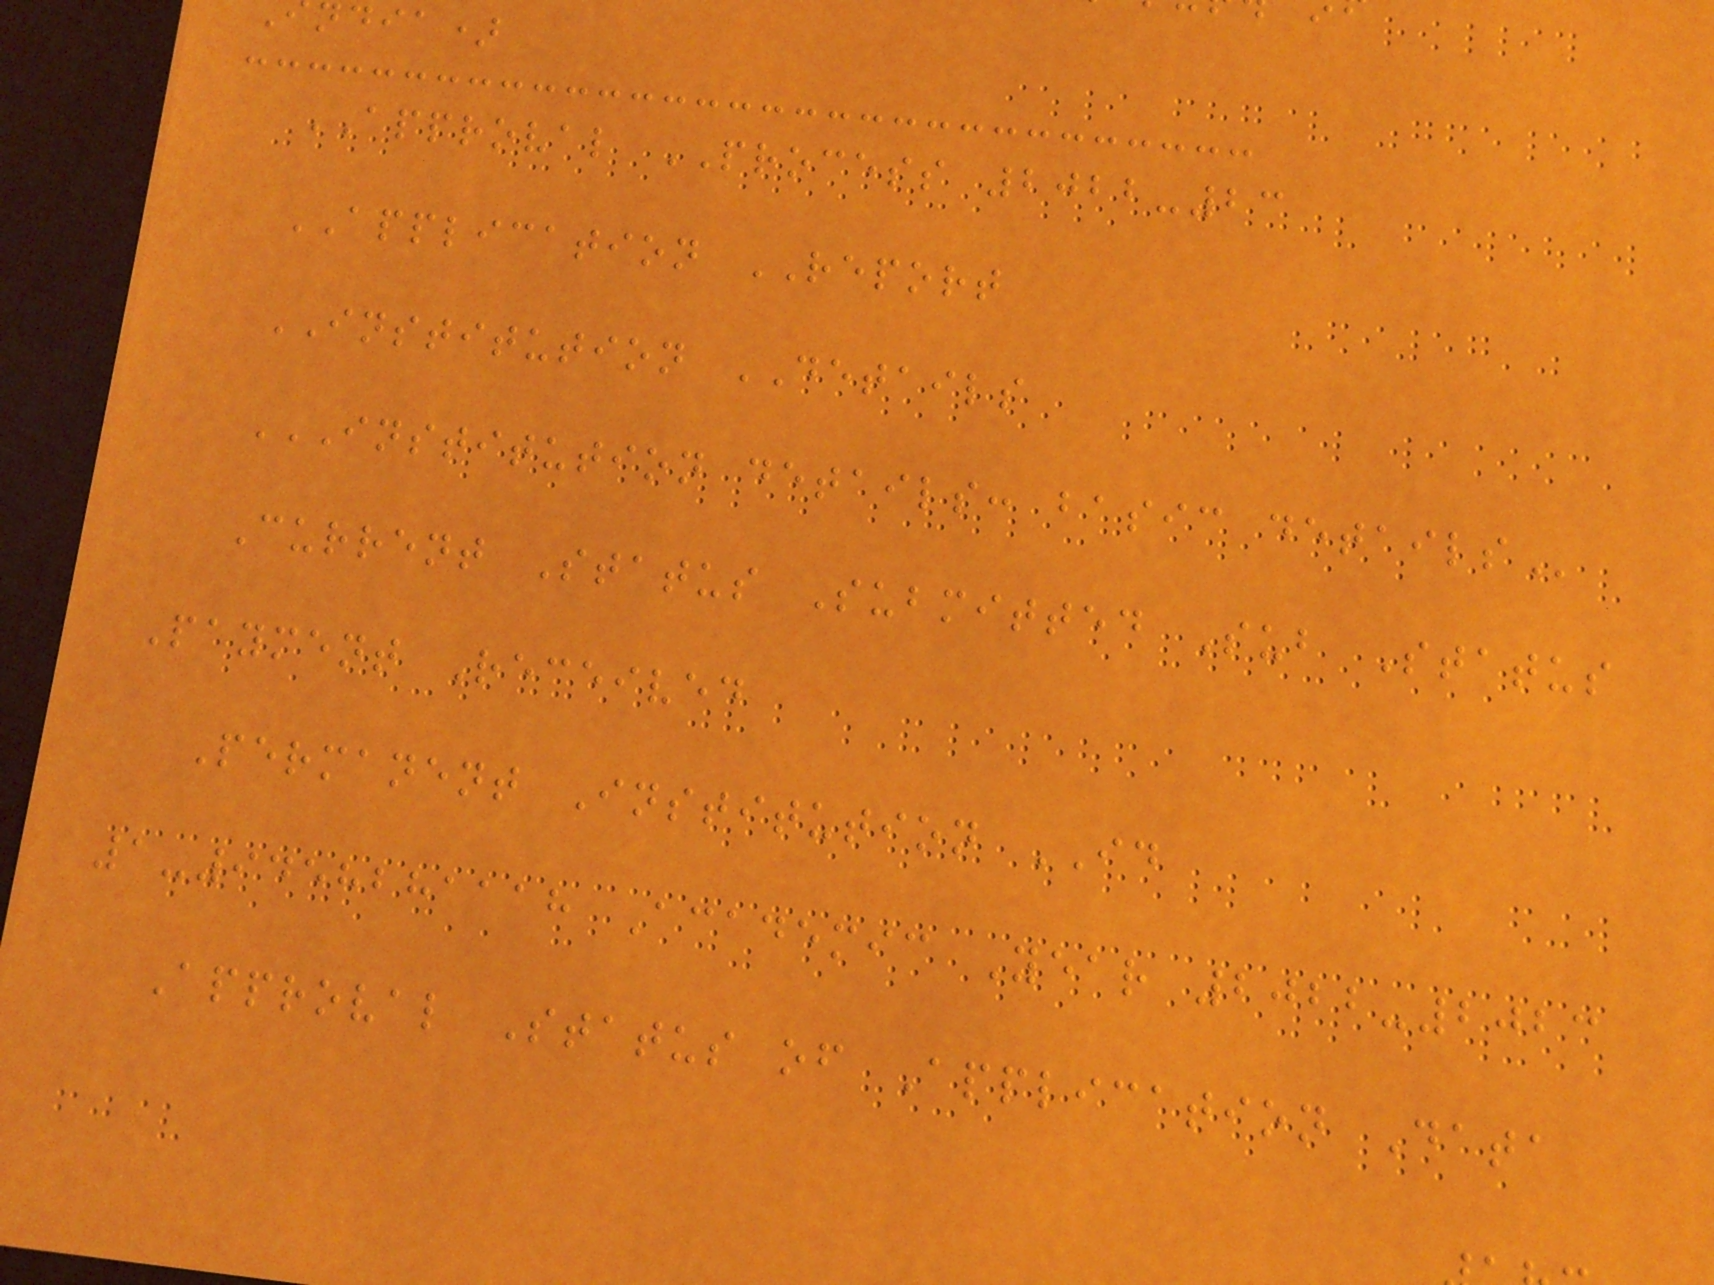dia)
APPROVAL PROCESS 2022-23
APPLICATION REPORT
INSTITUTION DETAILS
INSTITUTION DETAILS: BASIC DETAILS
Current Status Submitted Sub Status
Payment Received
Permanent Institution ID
1-9458281118 Academic Year 2022-2023
Approval Status of Application Data
